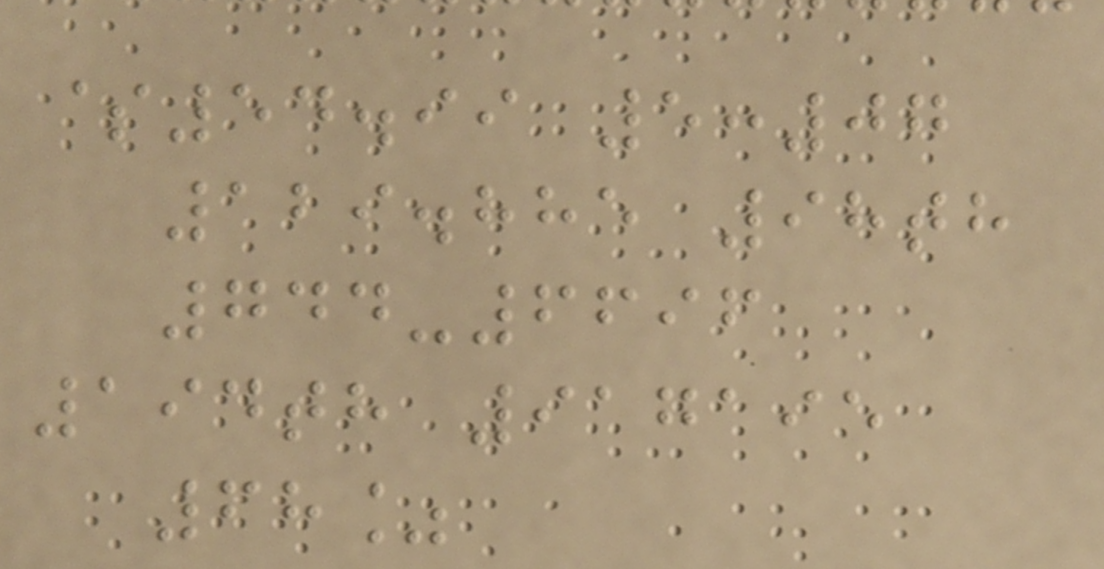$54.99 5:07
129.885 98th
744-6696
194th 917195
68%
